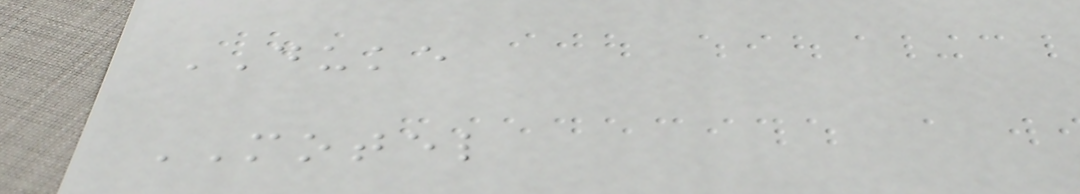DUKE
MOTEL
